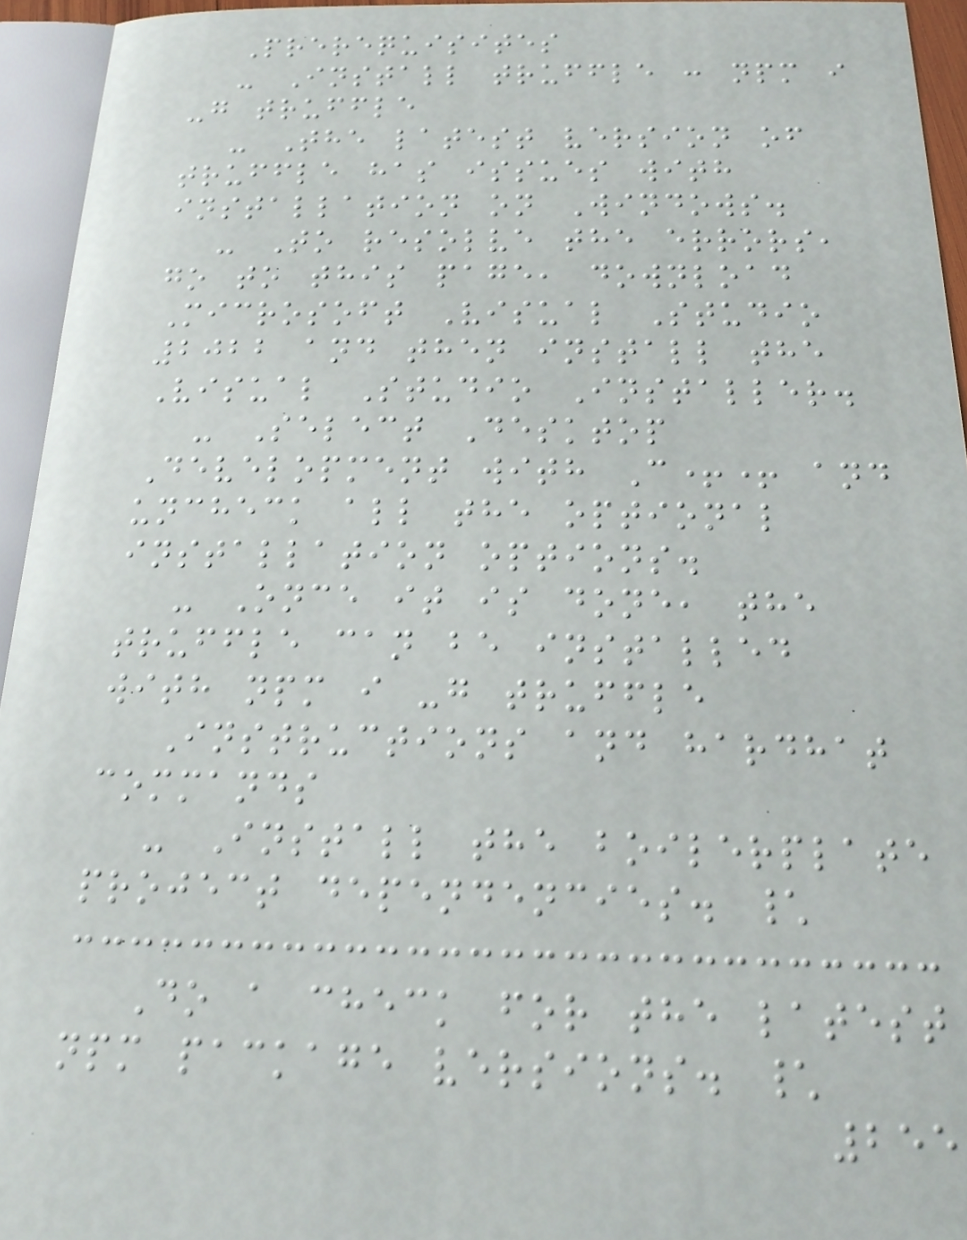Prerequisites
- Install truffle : npm i
-g truffle
- The latest version of
truffle has issues with
installation on Windows.
- To resolve the errors,
go to this page, download
Microsoft Visual Studio
2022 and then install the
Visual Studio Installer.
- Select Desktop
Development with C++ and
uncheck all the optional
installation options.
- Once it is done, the
truffle can be installed
with npm i -g truffle
Instructions and hardhat
commands
- Install the boilerplate
project dependencies. \
Do a check for the latest
npm package versions. \
255
